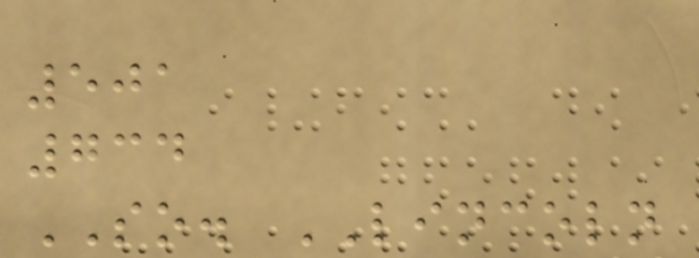501
734
SO. LINCOLN
